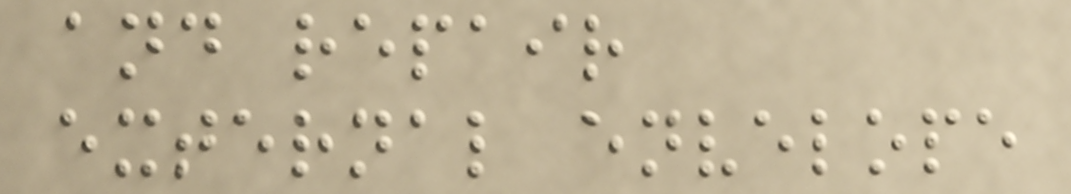and repair
external envelope
